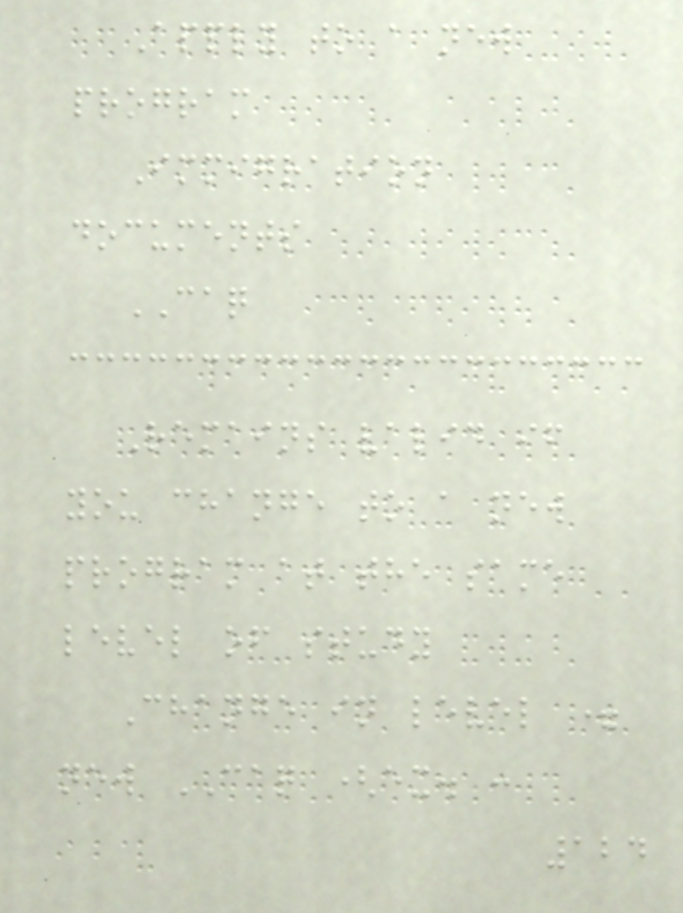Apply to a new
program
Immigration
documents
CAQ
Remains valid if
you change to a new
program at the same
level of study
Change in level =
new CAQ (ex. :
124
